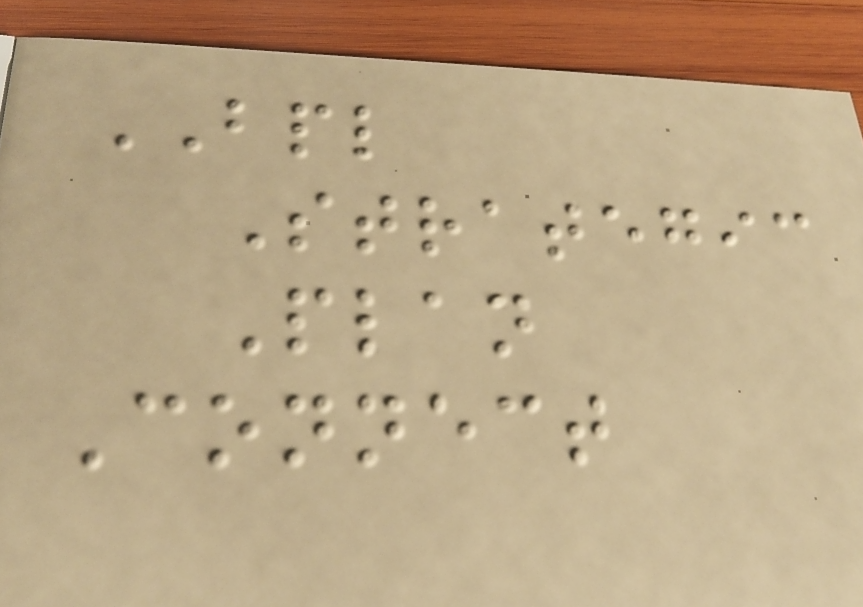BPL
Strategic
Plan
Connect
